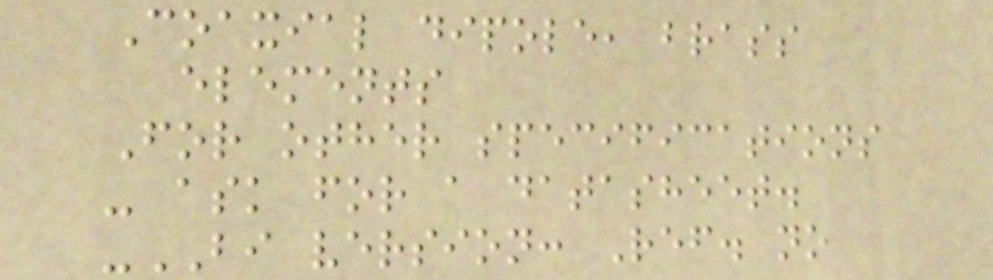Coaxial dipole, brass
elements
For other specifications
- ask for a datasheet.
-BI version: Ref. no
